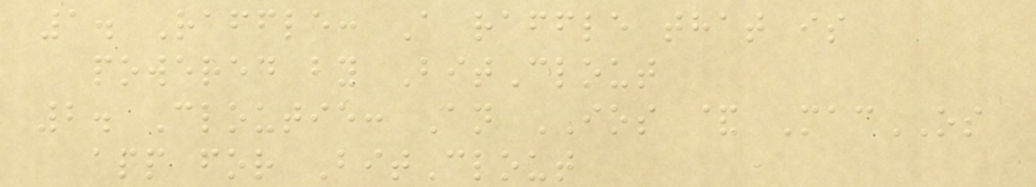1. Raffle: A raffle that is
powered by BitClout
2. Cloutie: An IOS & MacOS
app for BitClout
